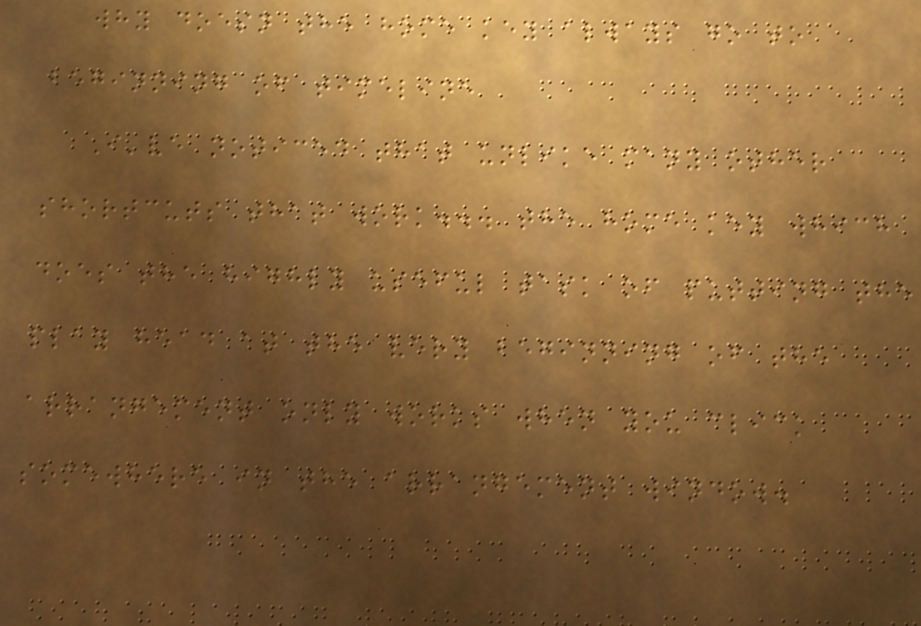why doesn the home key always go to
beginning of timeline
I've noticed that unlike many other
shortcuts that work... the home key which
does the highly useful task of putting the
play head at the very beginning of the
arrangement only works when you click
somewhere in the arrangement window.
